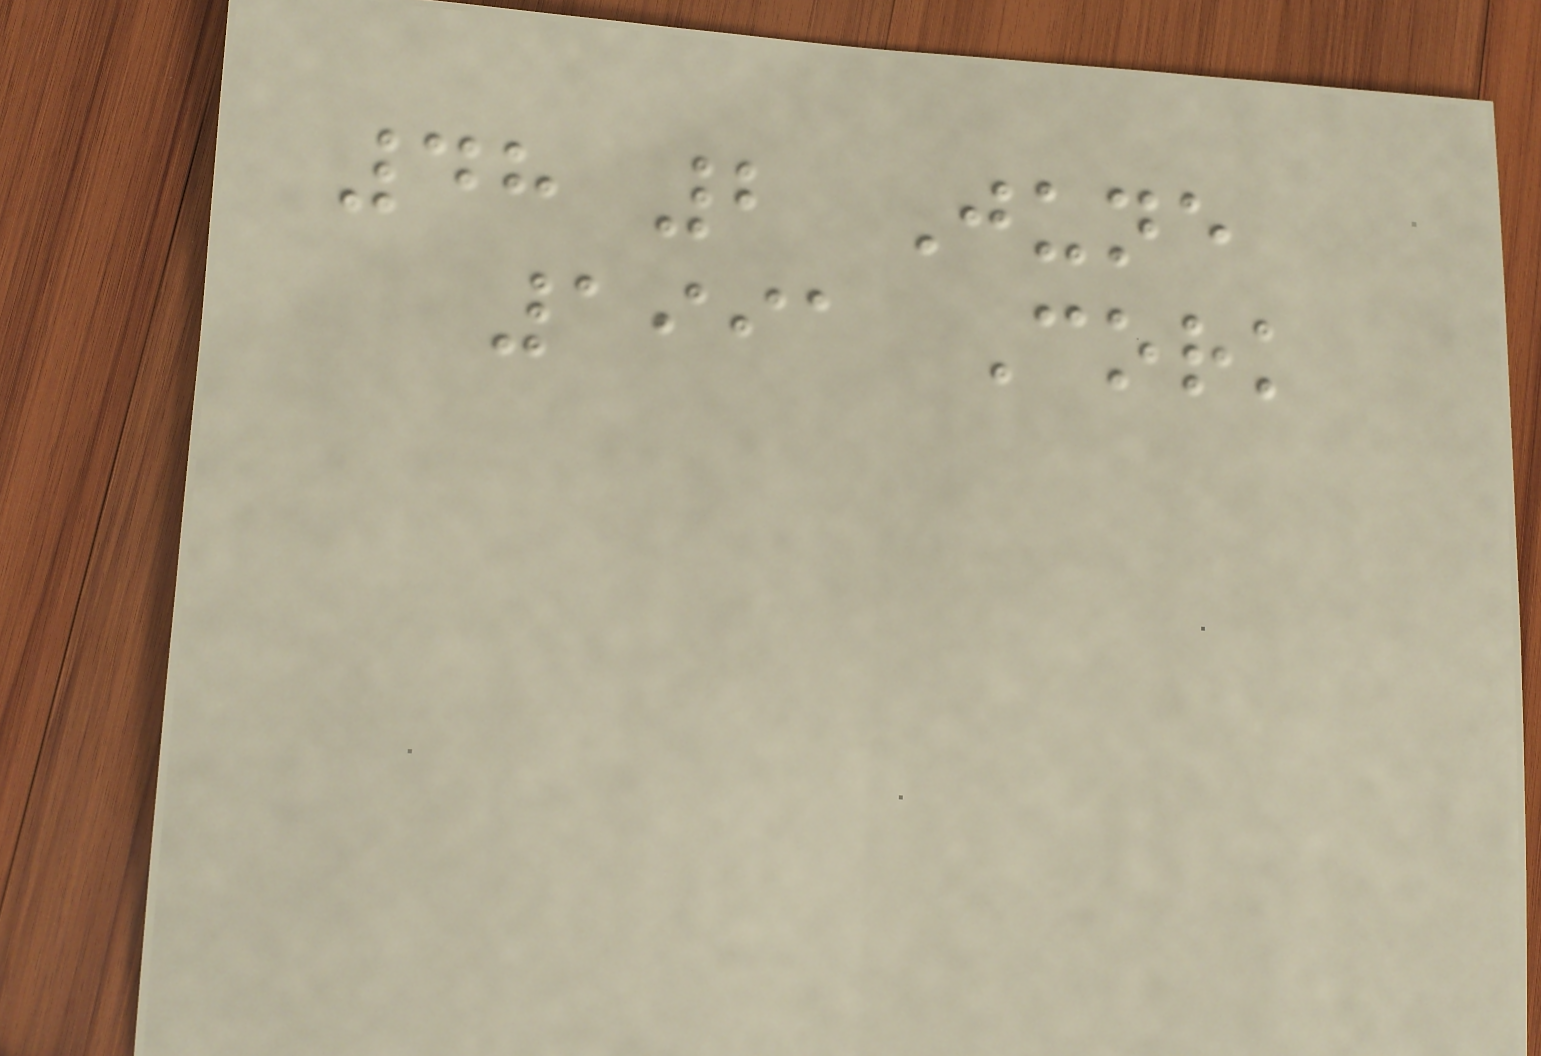48 2 June
1991 Cork
